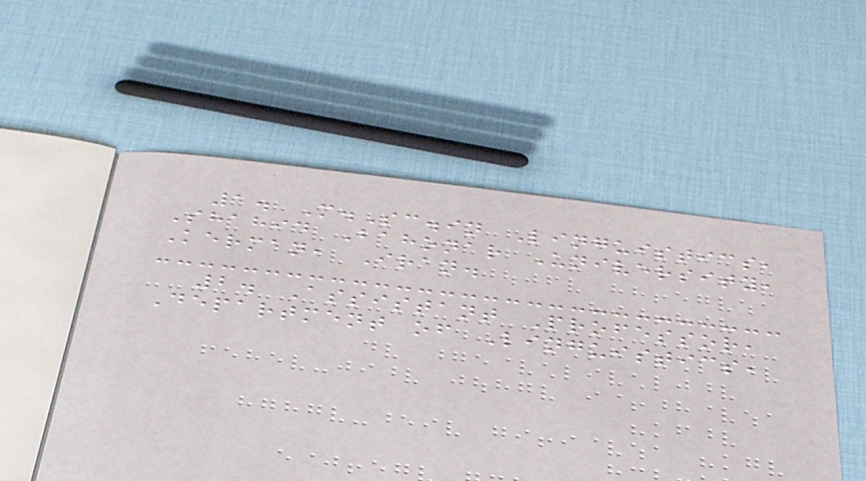1. M.Sc.in Linguistics,
Shahid Bahonar University,
Kerman, Iran.
2. Assistant Professor,
Department of Linguistics,
